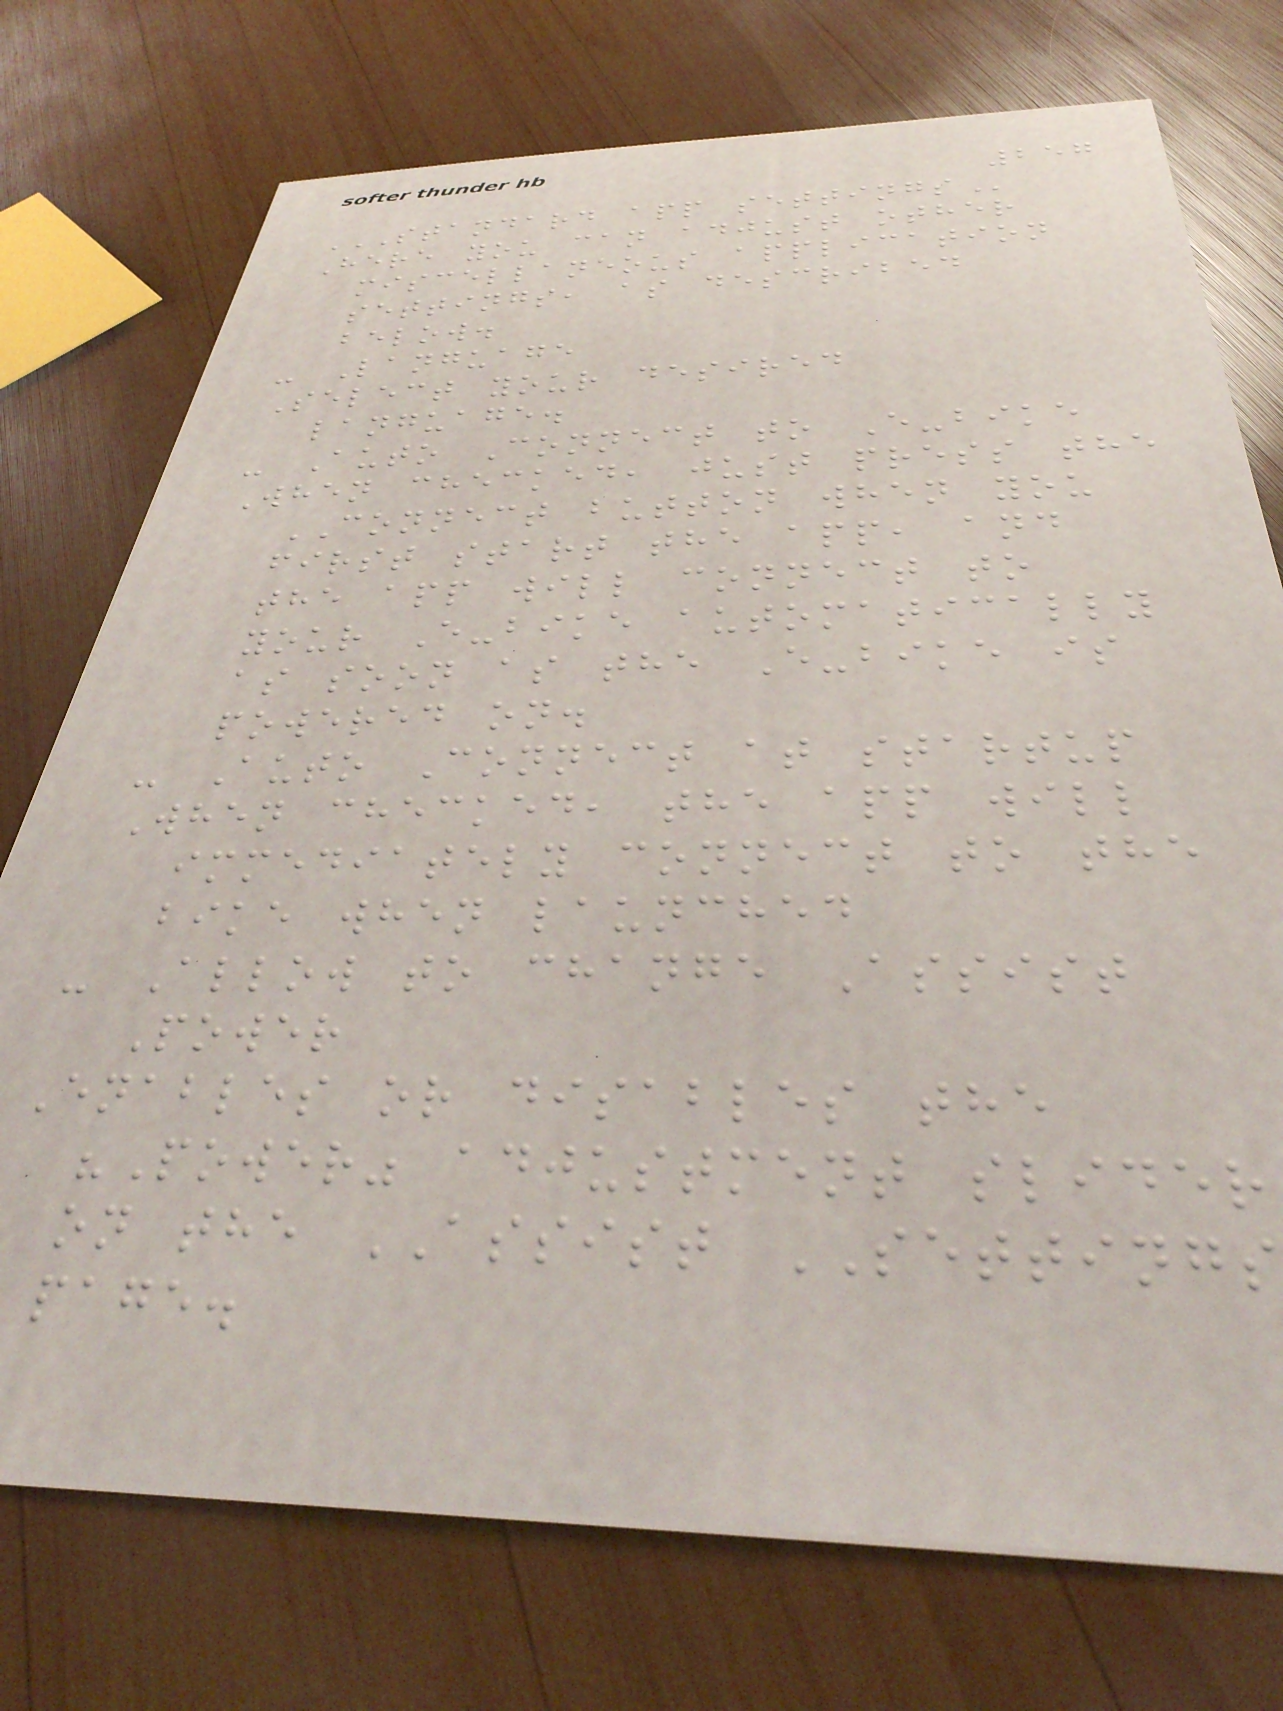257
STANDARD APP SETTINGS
Here you can adjust other
miscellaneous application
settings, as described
below.
- Language
Select your desired
language.
- Auto Connect to E-bike
When checked, just press the
CONNECT button when you
first start the app, and
the app will connect to
your E-bike automatically
as soon as the E-bike is
powered on.
- Auto Connect at startup
When checked, the app will
immediately connect to the
bike when launched
- Allow to change Assist
Power
Enables or disables the
"Power" adjustment slider
on the ASSIST SETTINGS
page.
